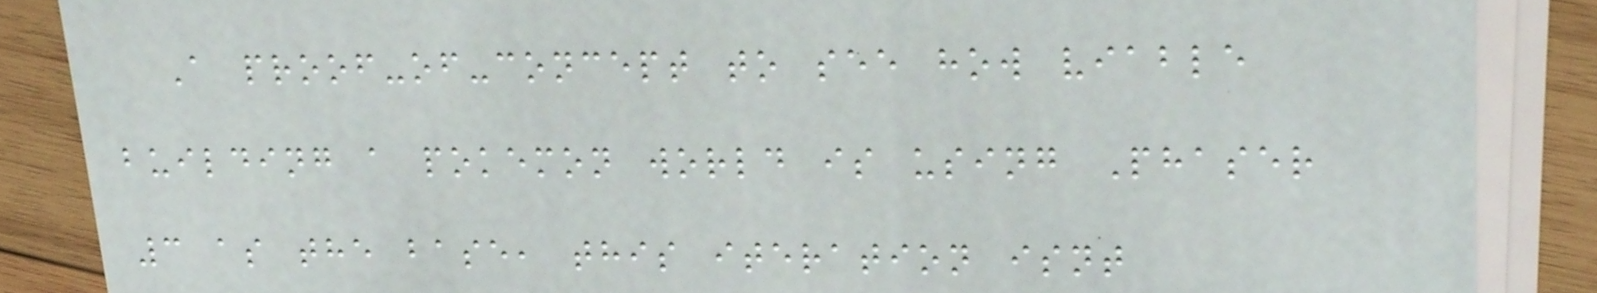A proof-of-concept to see how viable
building a pokemon world is using Phaser
3 as the base, this iteration isnt
